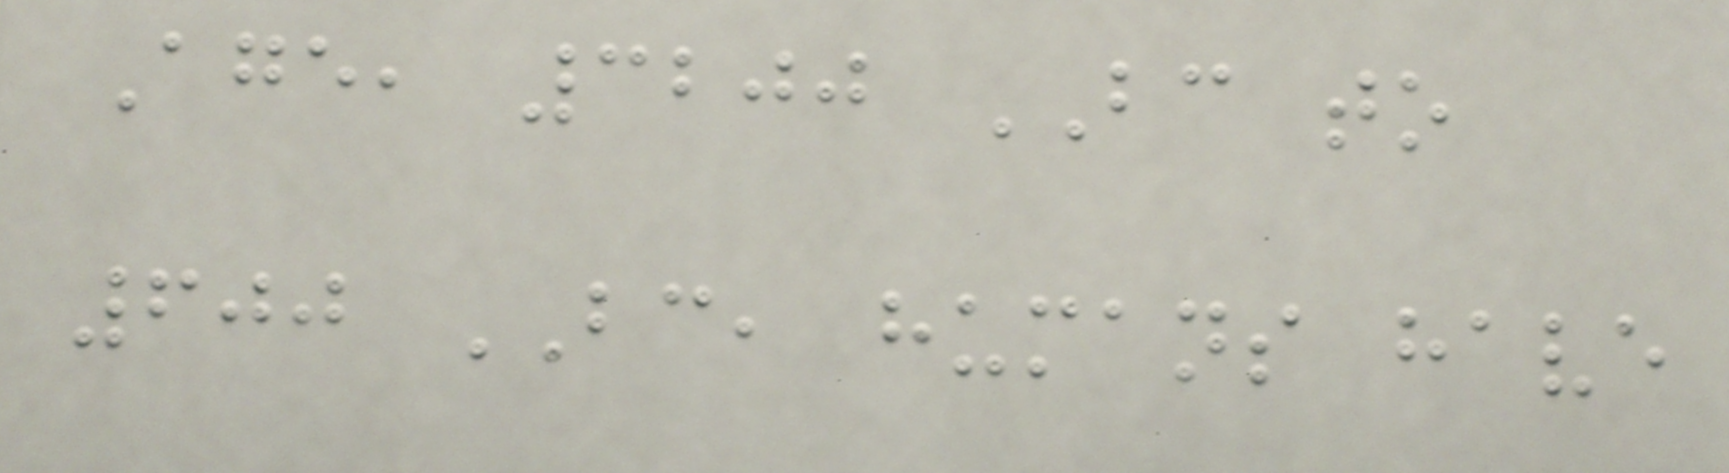Age, 3200 BC to
600 BC, humans have
